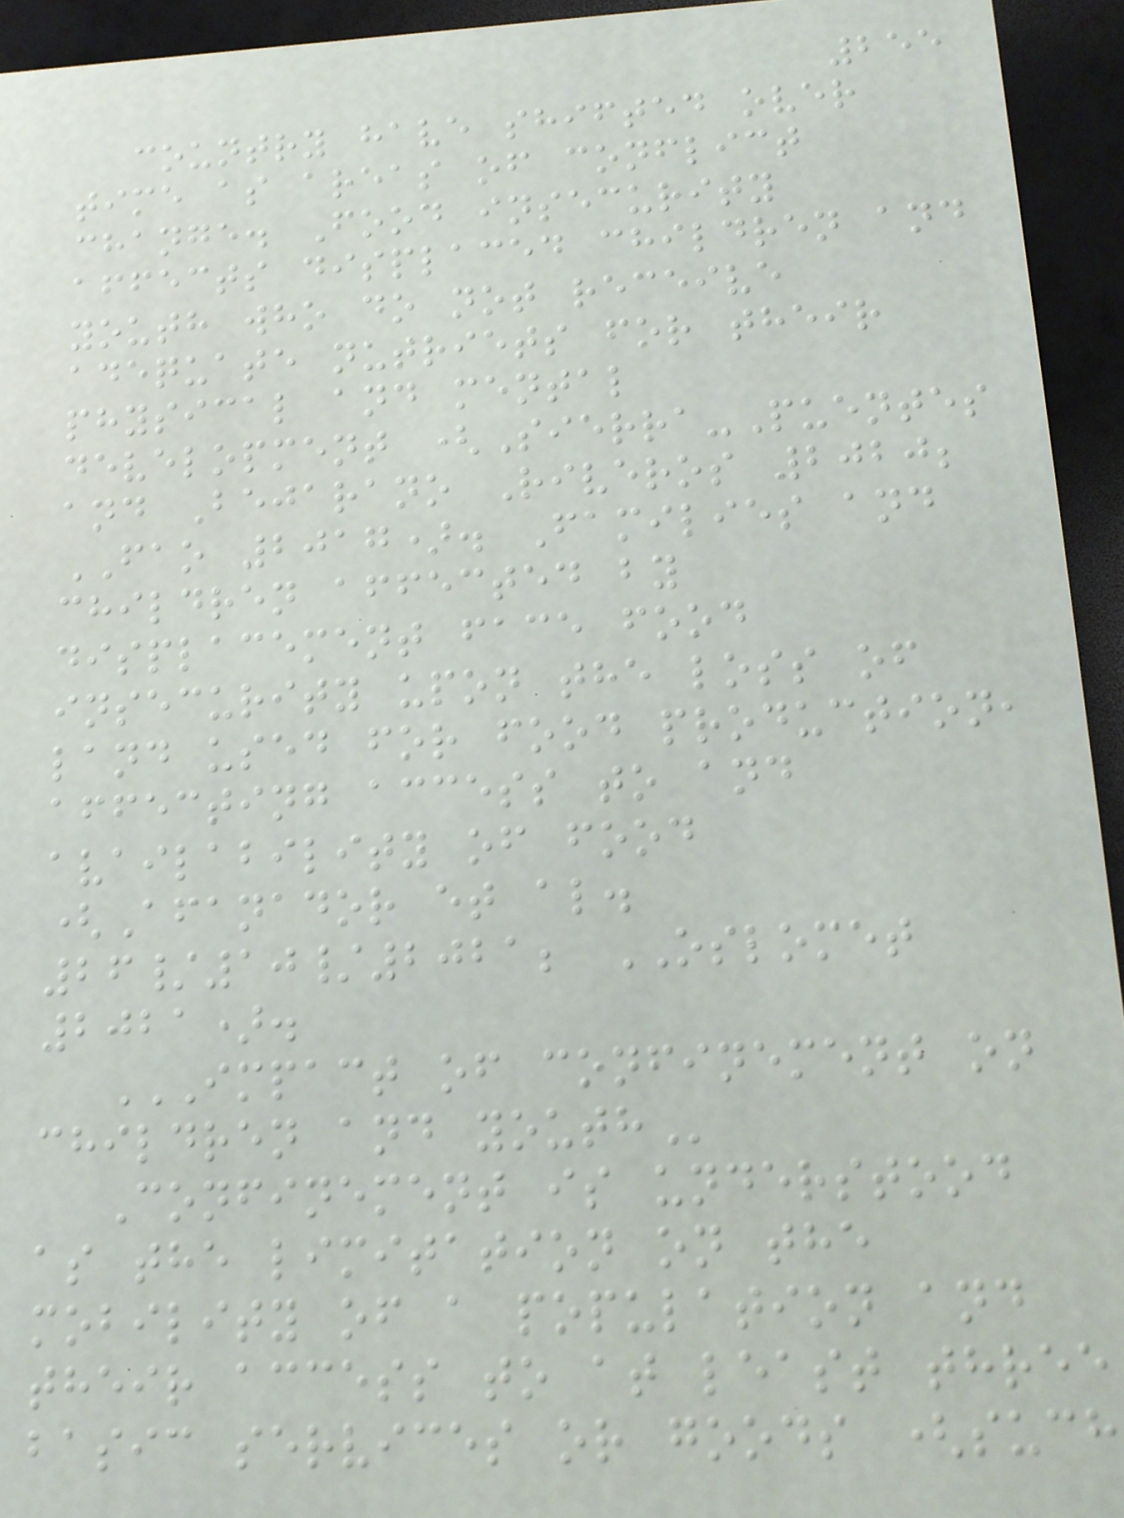255
country have shifted over
time as areas of conflict
change. Food insecurity
affects displaced children and
youth who do not receive
adequate nutriets for their
physical and mental
development (Sierra-Puentes
and Bejarano Riveros 2020;
FAO 2017). Families and
children affected by
displacement face food
insecurity upon the loss of
land used for food production,
affecting access to and
availability of food
(Afanador et al.
26/10/2021; OSLOMET
2021).
IMPACT OF CONFINEMENT ON
CHILDREN AND YOUTH
Confinement is understood
as the limitation on the
mobility of a population and
their access to at least three
basic services or goods (such
